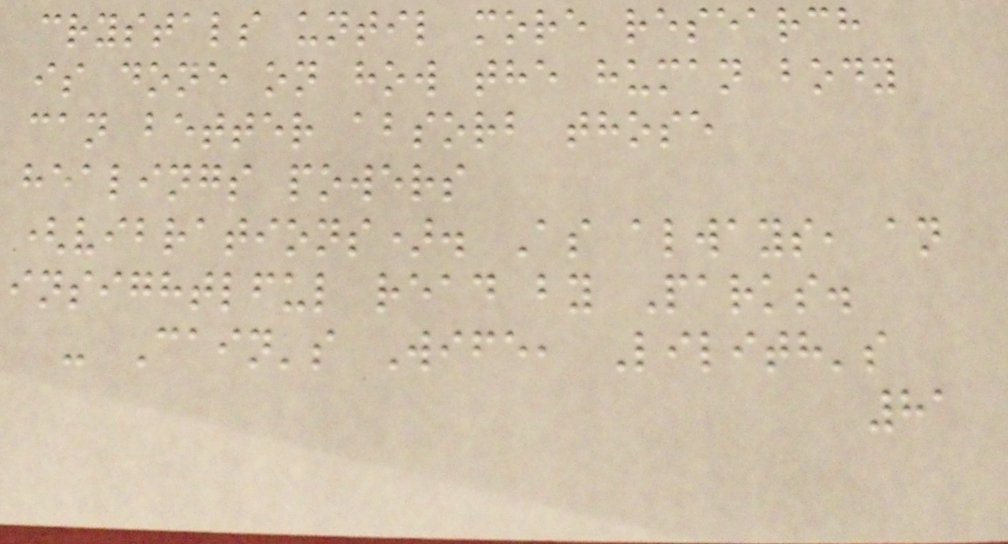crystals until more research
is done on how the human body
can better absorb those
healings powers
(vibrations). As always, an
insightlful read by Parks.
- Cain's Wife, Lilith's
81
